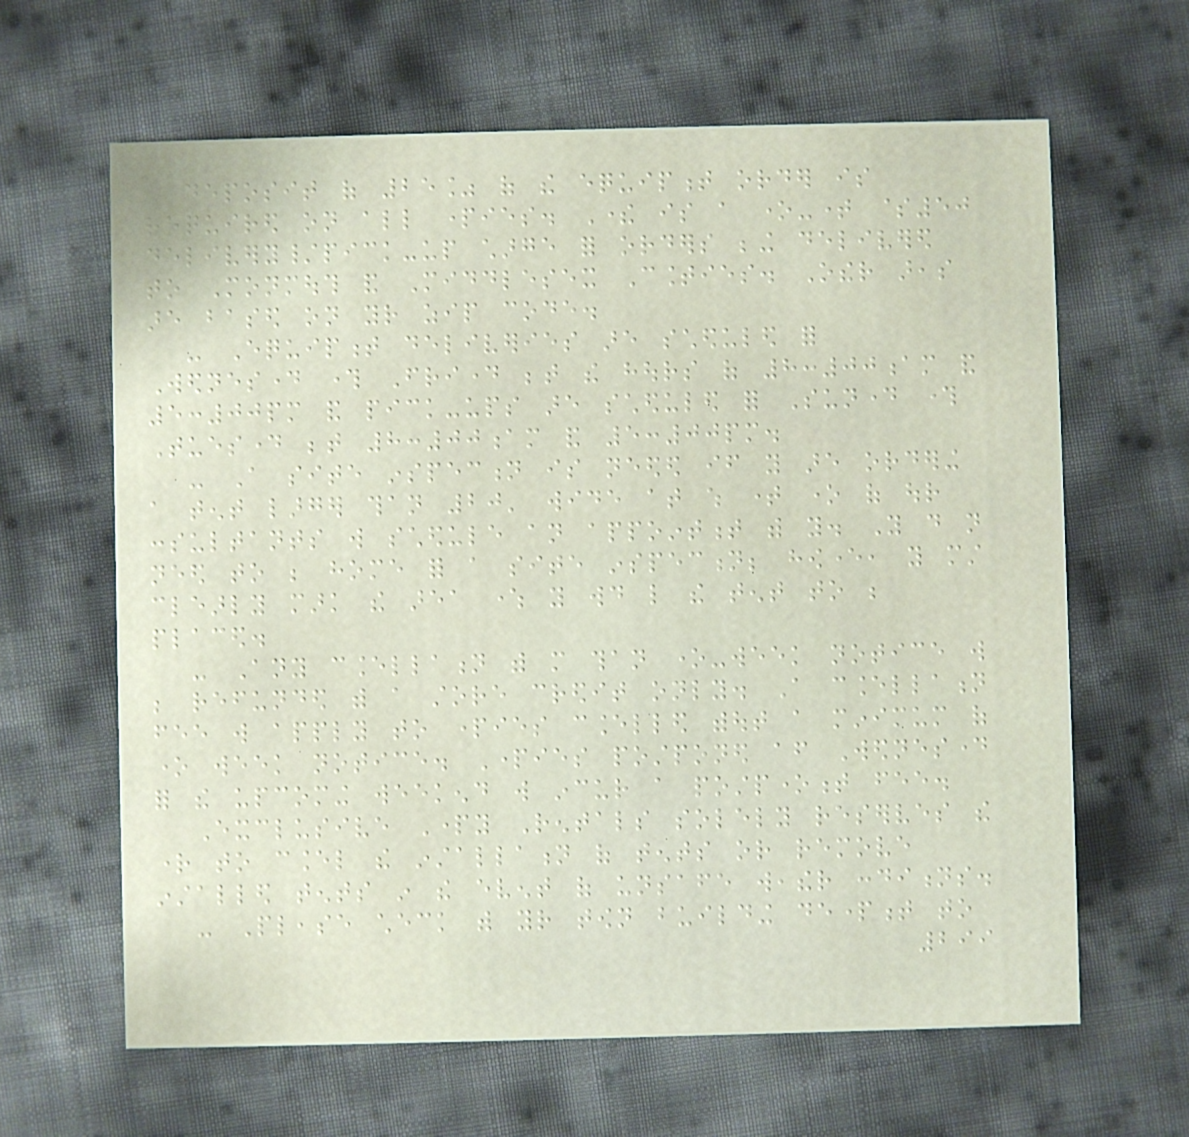deposit of 25% of the equipment order is
required on all parties. There is a one-time $50
delivery/pick-up charge for orders being delivered
to Monmouth and Middlesex Counties. Other areas
are based on your zip code.
- Equipment deliveries are scheduled for
Wednesday through Friday between the hours of 8:00am and
5:00pm and pick-ups are scheduled for Sunday through
Tuesday between 8:00am and 5:00pm.
- A site inspection is needed if you are ordering
a tent larger than 20' wide at which time one of our
consultants will schedule an appointment with you. You do not
need to be home for a site inspection; however, you must
clearly mark the area where you would like the tent to be
placed.
- Any cancellation with more than one-week notice will
be refunded with a store credit only. A cancellation
fee will apply to parties cancelled without a minimum of
one week notice. Parties postponed after Wednesday
for the upcoming weekend will incur a postponement fee.
Exclusive Party Rentals solely reserves the
right to cancel the installation of tents or remove
installed tents in the event of unsafe weather conditions.
- Please check with your town building department to
299
